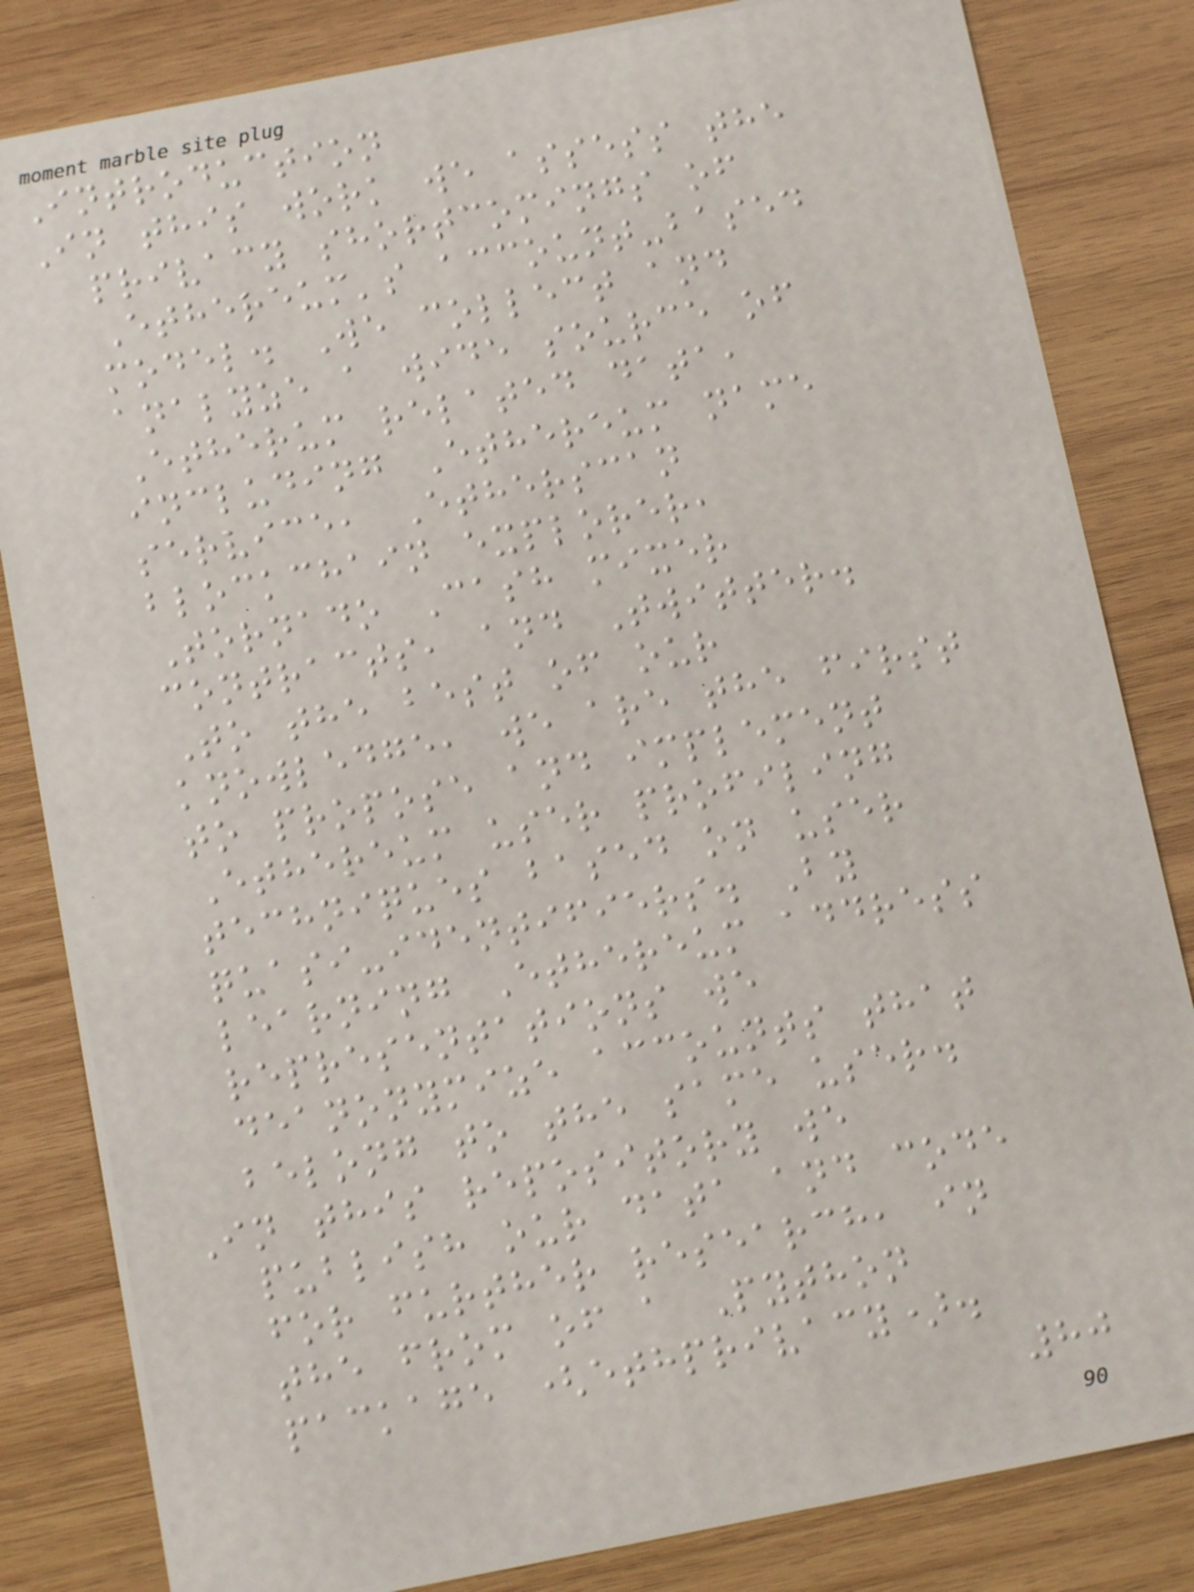Introduction
In this work we assess the
privacy shortcomings of
Ethereum's account-based
model. We collect and
analyze a wide source of
Etherum related data,
including Ethereum name
service, Etherscan
blockchain explorer,
Tornado Cash mixer
contracts, and Twitter.
To the best of our
knowledge, we are the first
to propose and implement
Ethereum user profiling
techniques based on user
quasi-identifiers. By
learning Ethereum address
representations we
deanonymize accounts that
belong to the same user.
In this repository we
publish our data and code
for further research, in
the from of a Python
package (ethprivacy).
80
